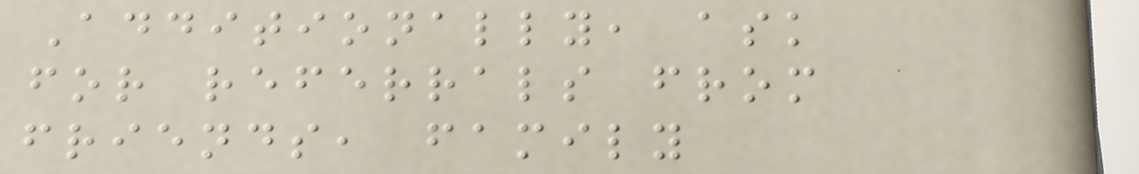Additionally, ask
for referrals from
friends, family
